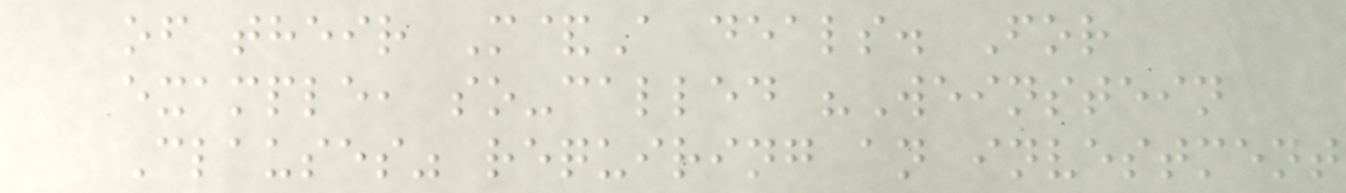of their M&A deals. For
example, so-called "Weinstein
Clauses" requiring an investment
